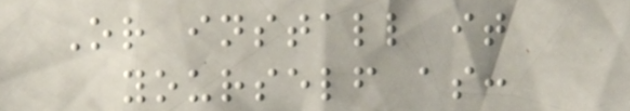Or install it
yourself as:
